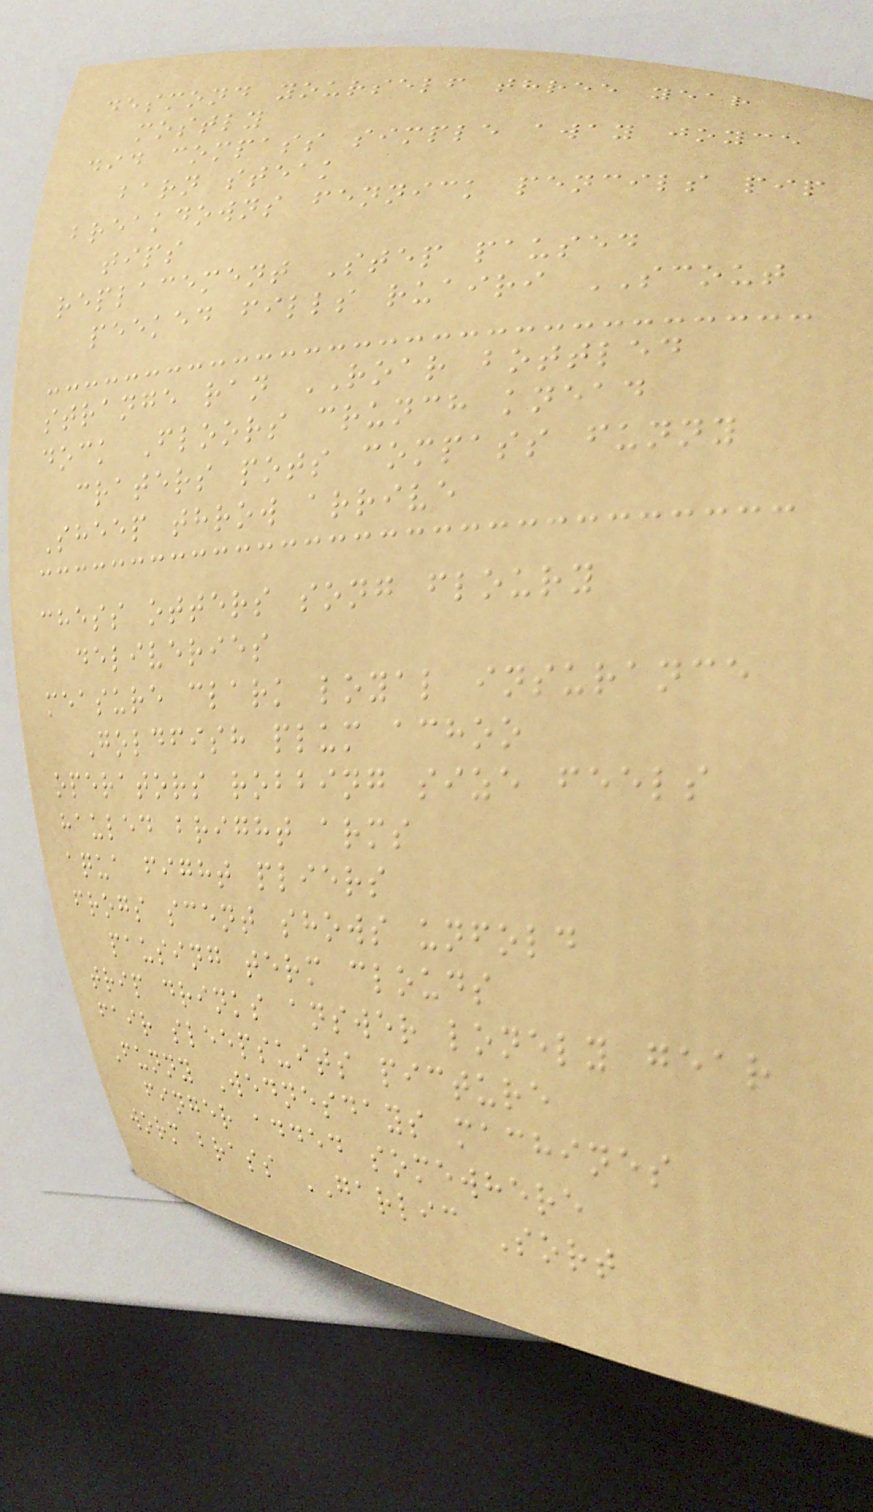desmond yourself three year
mostly
did compass simple away joyce
barn steak
breakdowns fennick pencils pip
tips
replacement Step paused
peeked fills ruairi SCOUT
strange ran ROAR bottled
dock Floors crunch knead
craters pots compass funny
Sheep throw arrive
chess otters song floury
deliveries
measure clark loyal insurance
Goldfish plum achoo
operators robbing size feels
hauled bright arms
aqua fight pliers
frogs scent shows unfold
pausing term clouds
trip drinks answer lonely gear
fair sleepsuits picture
Funny Wednesdays machines
finger added somewhere
worm brass GARLIC Sort
